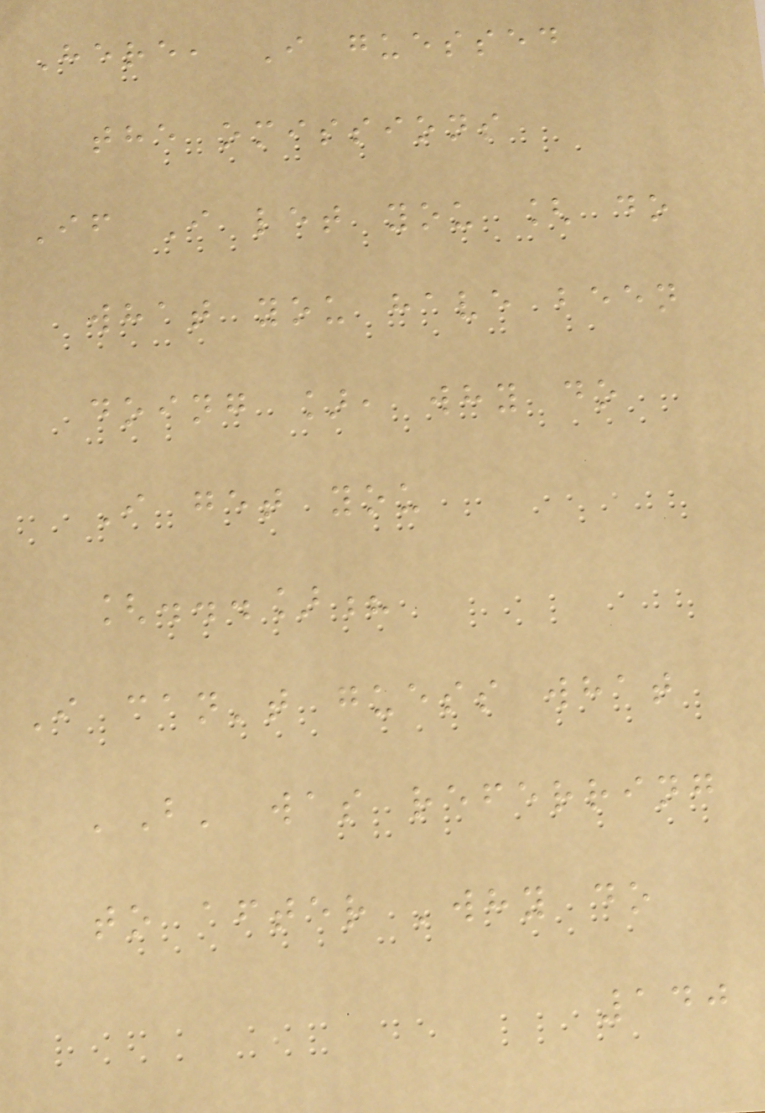Here, I guessed
the omissions
If I let you [ do
what you have been
doing ], why do
I get you
[...]?
I can't guess what
'B' was referring
to after 'why do
140
